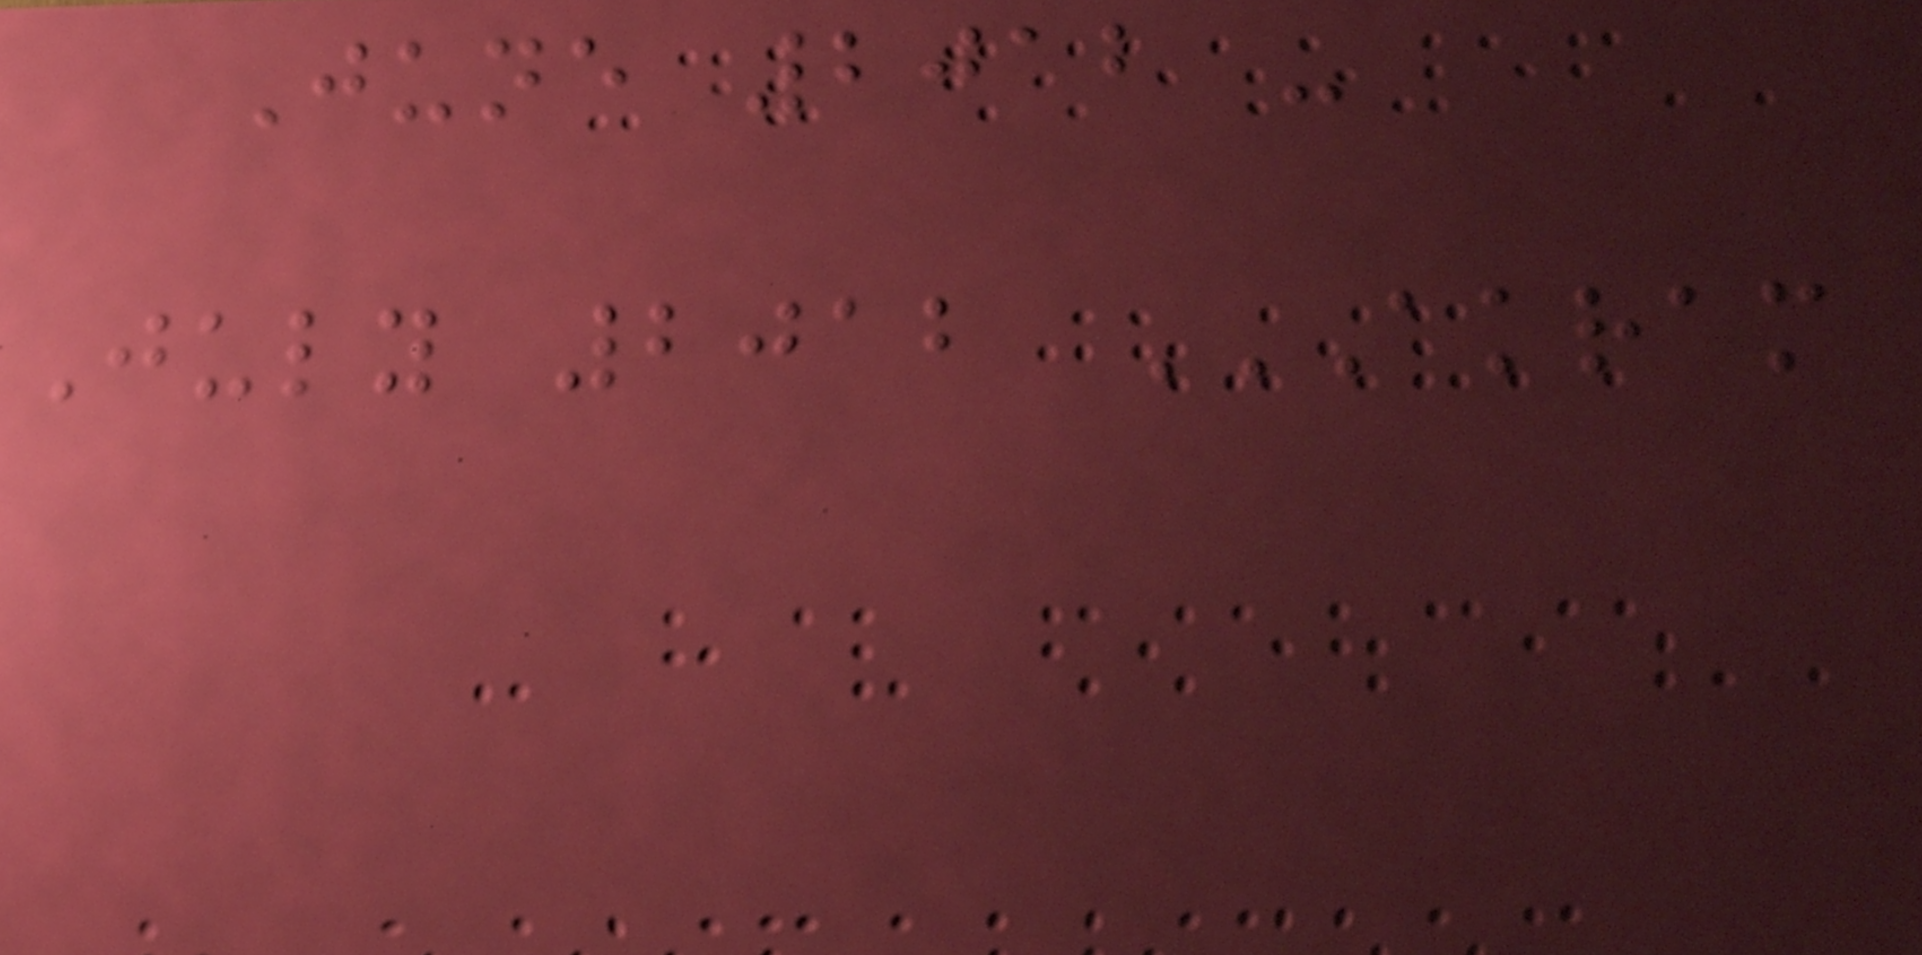June 2012 -
July 2012 AKRAM
